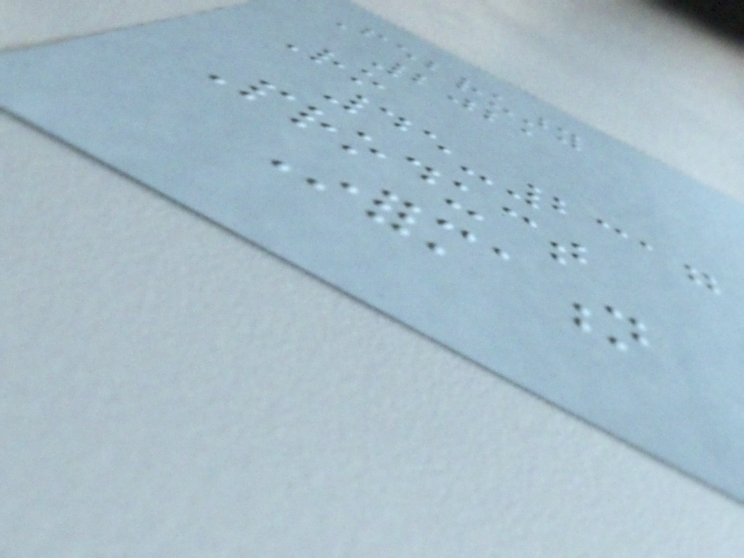February
2021
Ro
45-2317
Product
Information
